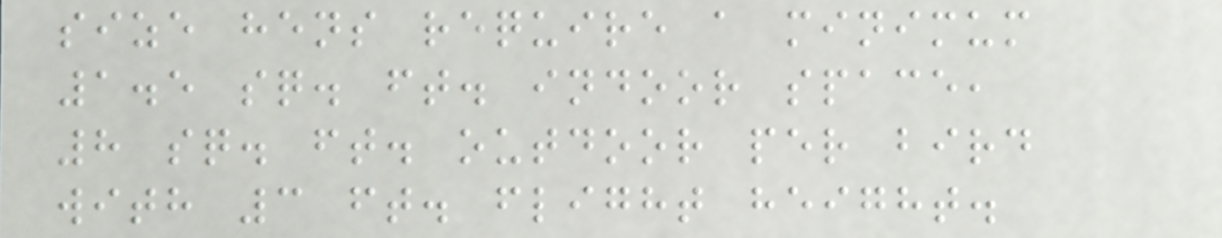size hens require a minimum
1.5 sq. ft. indoor space,
8 sq. ft. outdoor per bird
with 3 ft. flight height.
